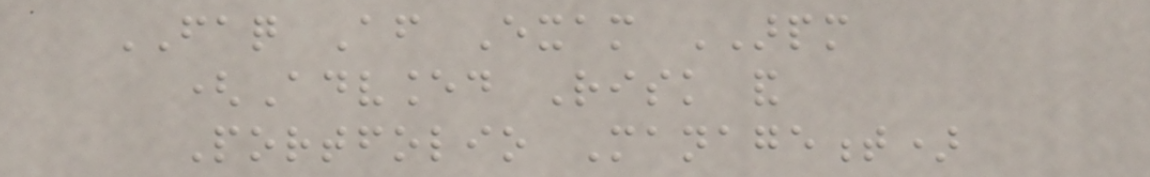FAQ After Exam ARPM
(Advanced Risk and
Portfolio Management)
